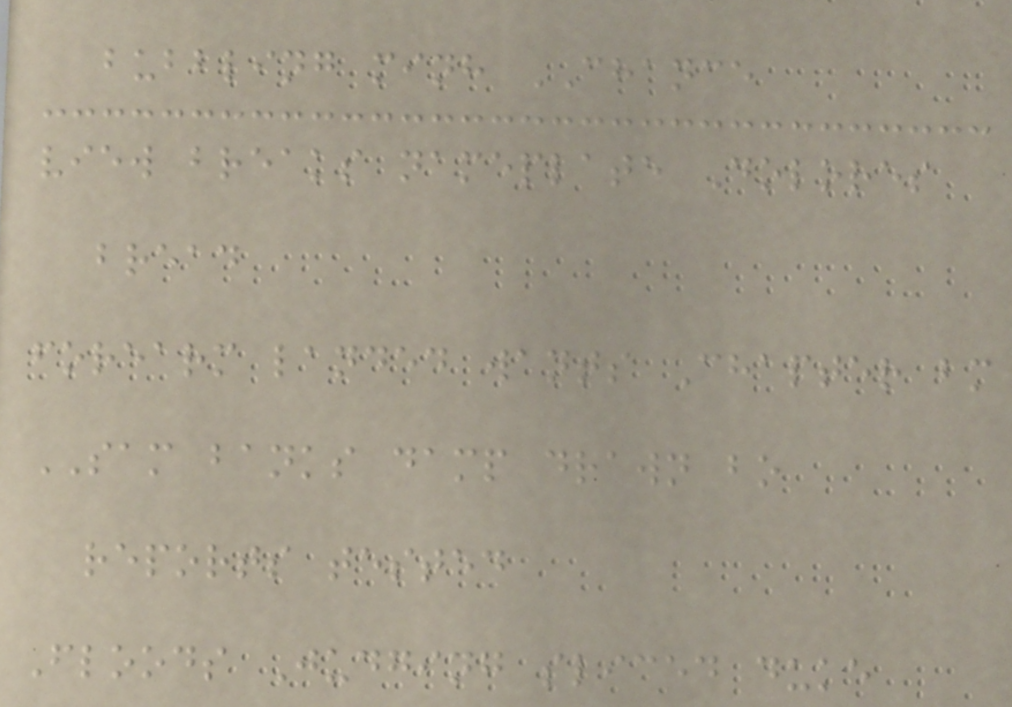bubbling minh CHANCE
view breaks nameplate Dolores
bread
forearm landed wants Chapter bm
SAM banks damp drawn bo
reports tested
Floods Judging sliced duke
